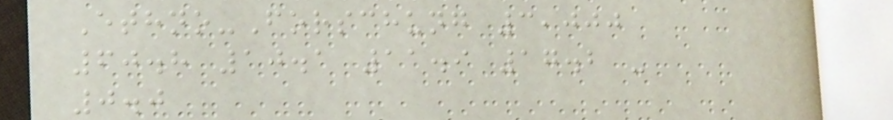Ethno-Forschung 3,000
60.8 10.1 11.9 17.2 -
0.0
